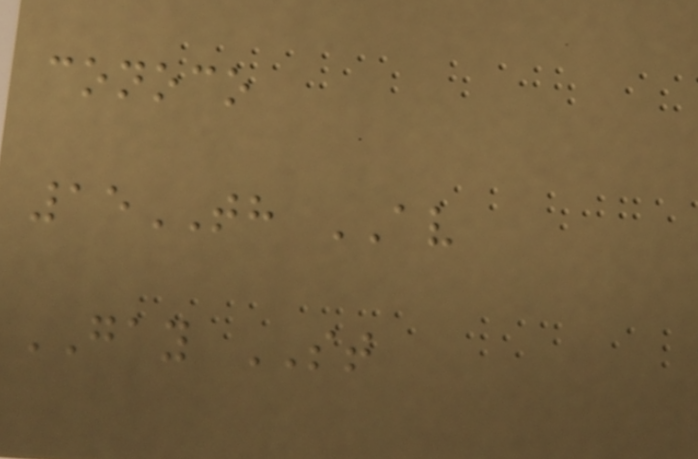conoco
15TH AV
GAY ST
